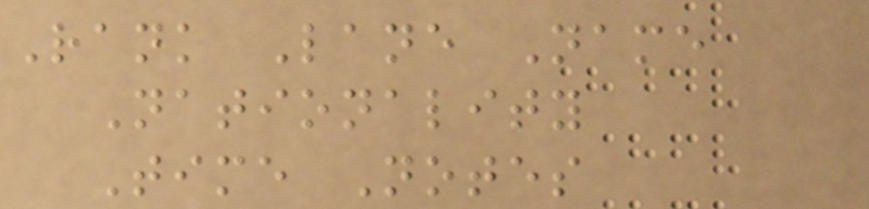Rank Lane Name
Nationality
Time Notes
